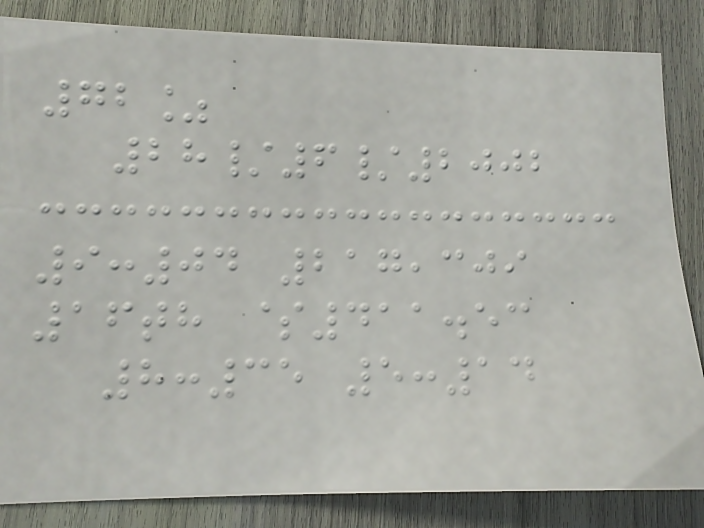72%
28/6/2002
9:04 217,309
16th $411.53
8:35 5:14
